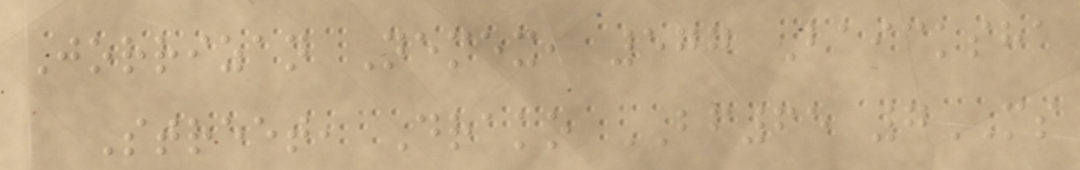Jorrizan Nemex, 577 Baicksha
Street, Drako BF65 7MS
